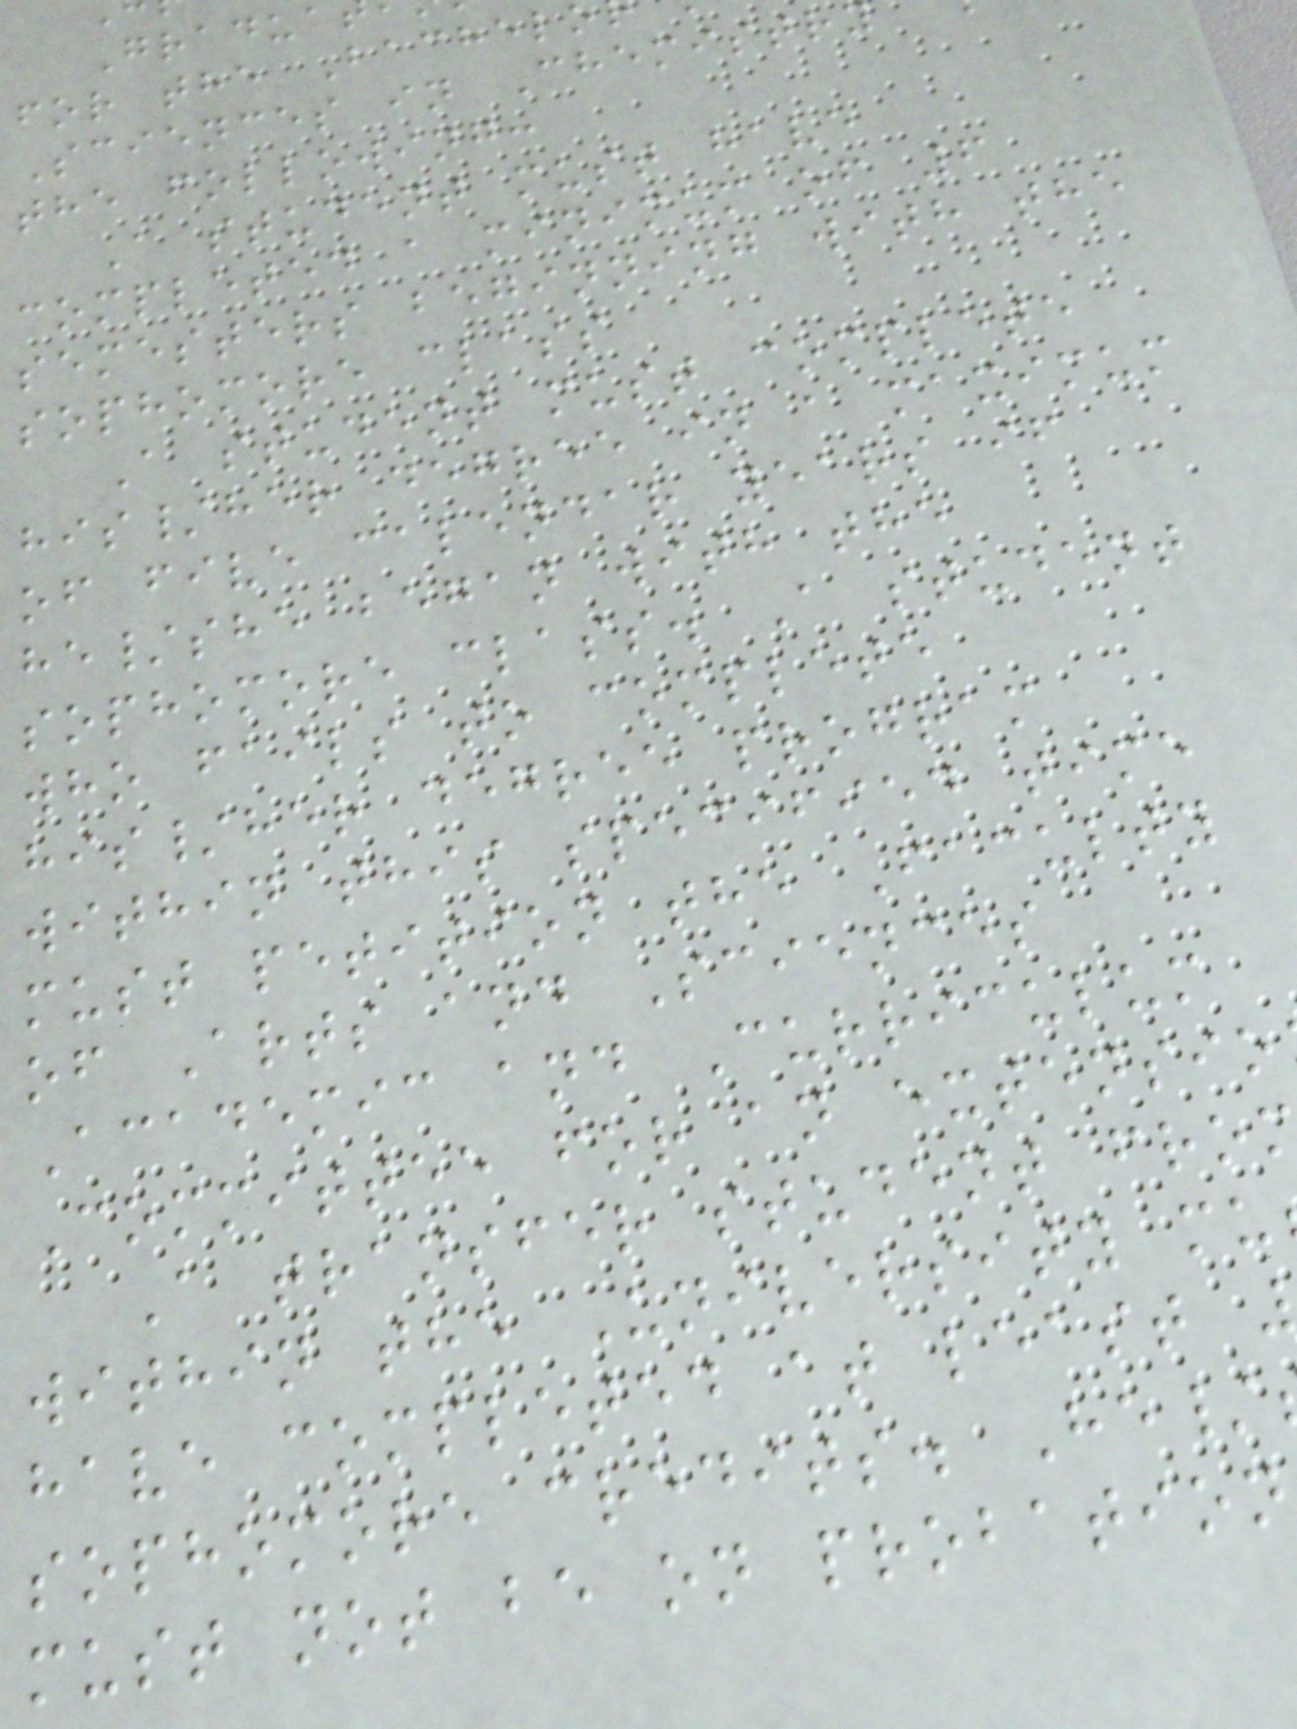Gradua
for the Bachel
Sciences in Chemistr
the following:
A student must have
completed a minimum of 6
semesters beginning with the
sophomore class
A student must complete
his/her degree in a maximum
of five calendar years if
he/she began with the
sophomore class. A student
who fails to complete
his/her degree program
within this specified time
must petition the Faculty
of Arts and Sciences
Academic and Curriculum
Committee for an extensio
A transfer student fro
within the University mu
have completed at least
sophomore credits. He/
must not be on probation
